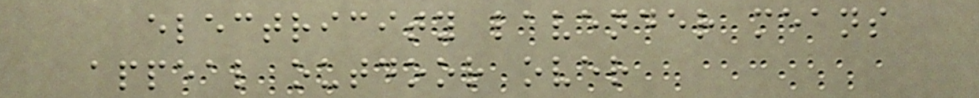electricity lavender means
appeal outdoor over
